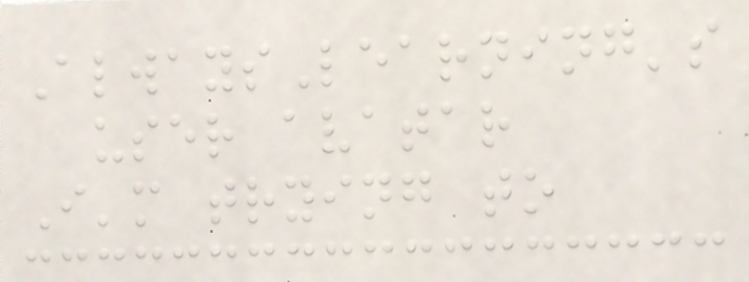AlwaysLearning's
user avatar
I'm trying to
